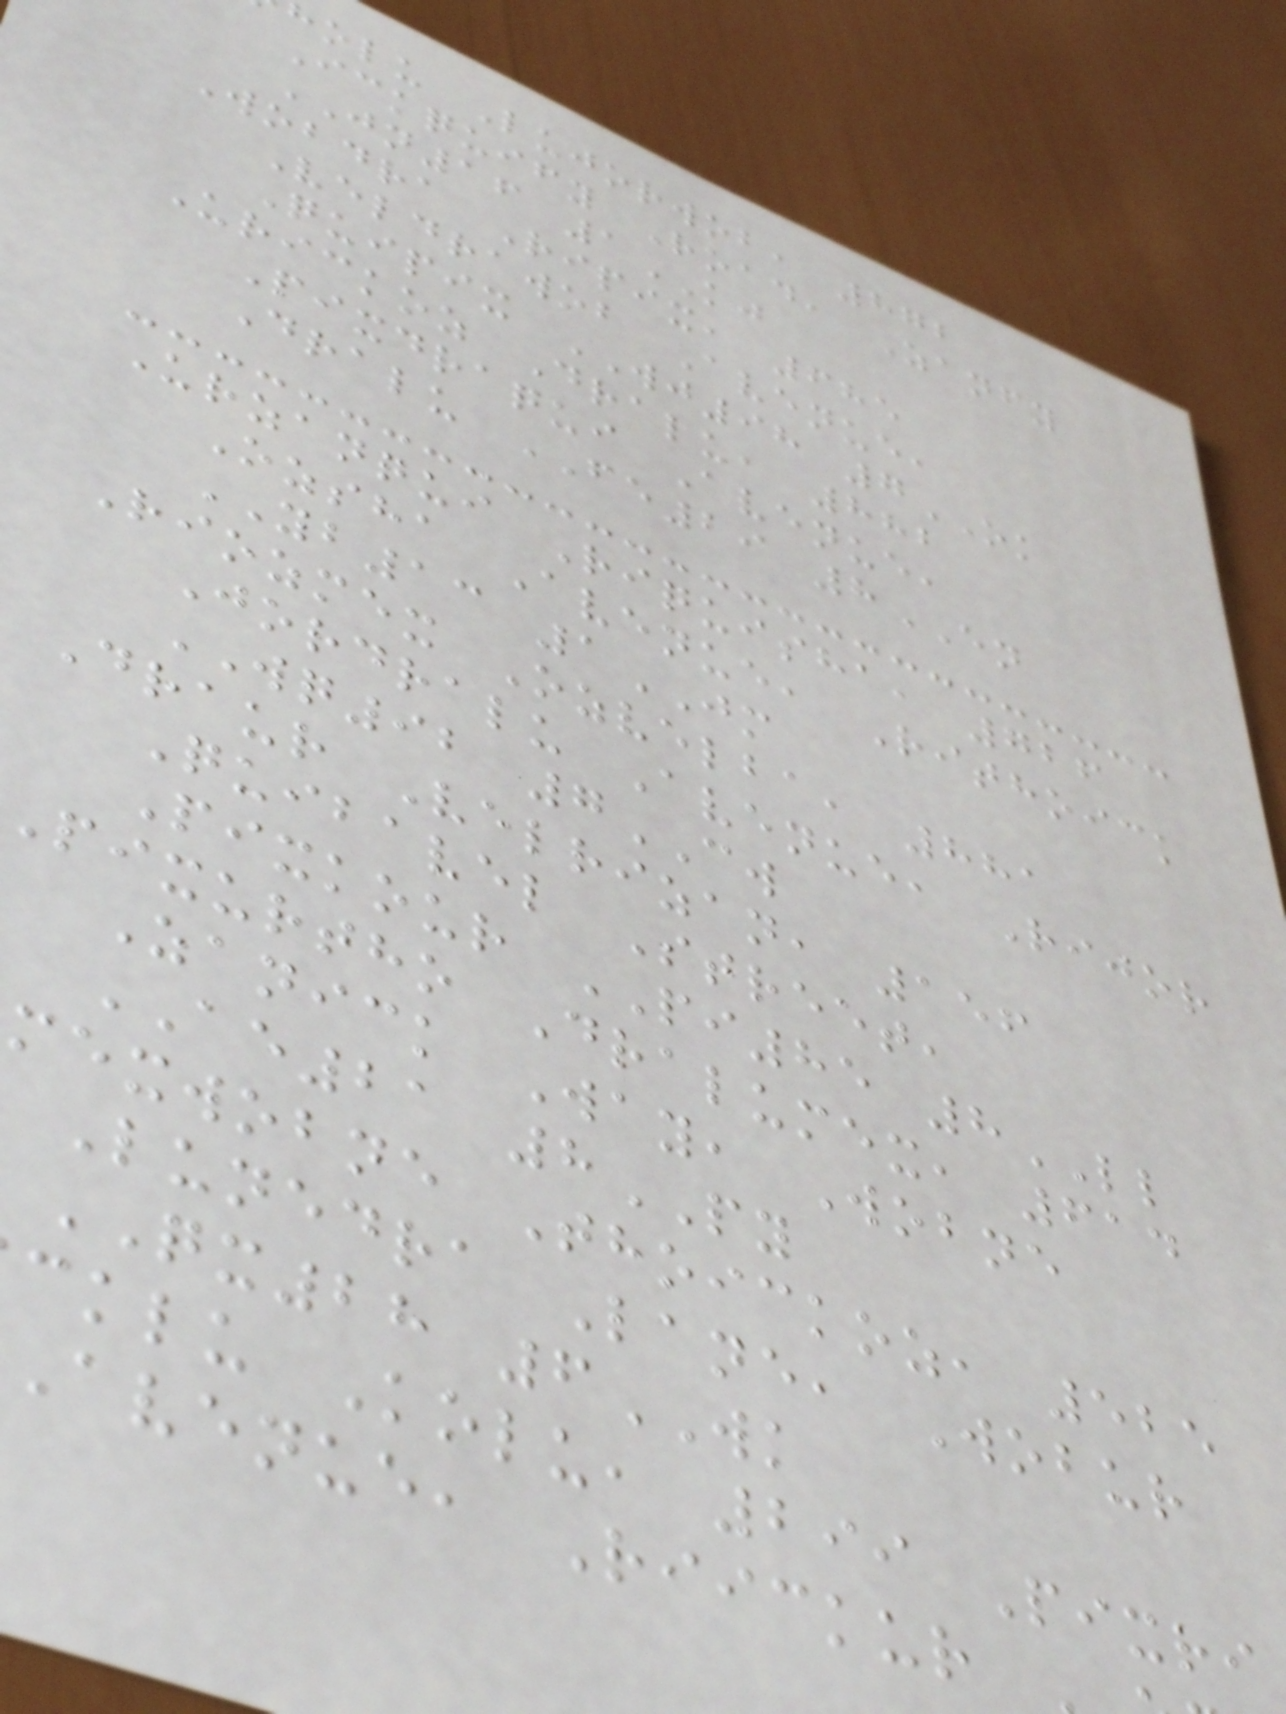olu Lujorwob, 872
Ickquify Road, Zanfy
JN16 1KJ
Wobdra Ripix, 685
Veldrawob Avenue,
Quipix WJ98 7OK
Urickoz Dralu, 882
Pixdraqui Avenue,
Dralu FE29 8EN
Urzanqui Riquisha, 726
Ozsha Avenue, Rithoick
YB13 1JM
Riozmex Ozvelba, 881
Jordralu Avenue, Rijor
WQ92 7CW
Draur Velrizan, 156
Quibavel Street,
Pixkour PI85 8LL
pixurtho Dralumex, 614
Zanick Way, Wobne
AE21 8PY
mexwobne Thoickoz, 525
Lunedra Lane, Wobur
QX28 6WK
cklu Kolu, 299 Pixri
Avenue, Riickur
